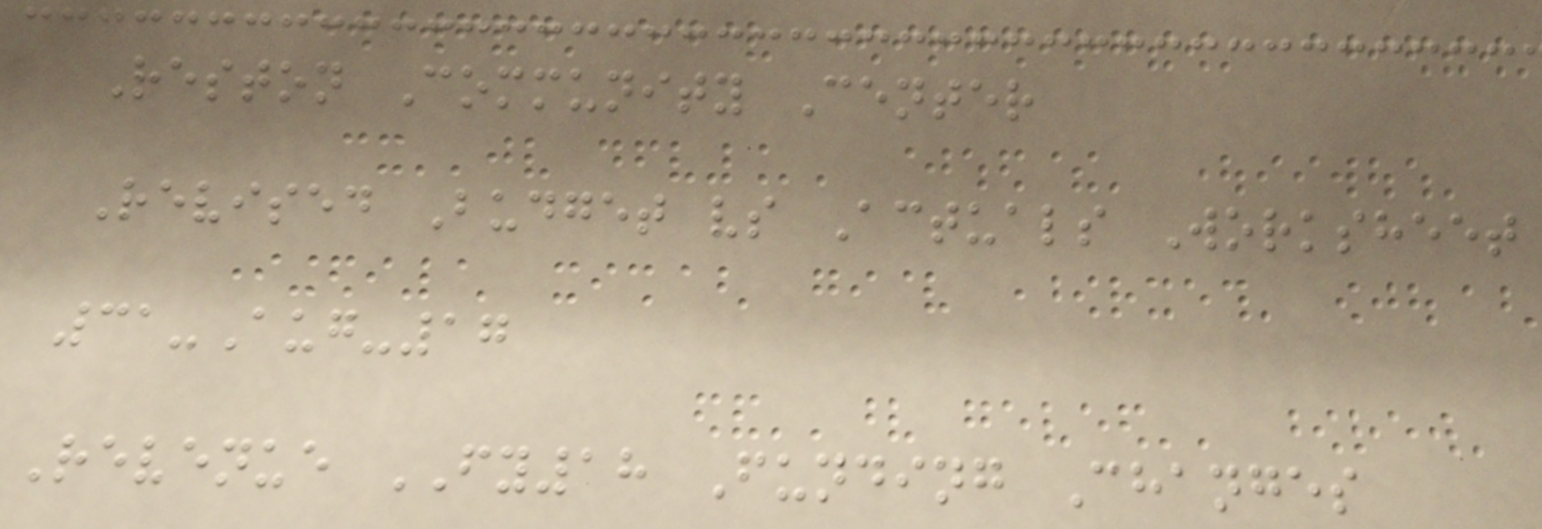Reston Community Center
Revised Budget vs Actuals Worksheet
31-Aug-17
Revenue FY18 Funding Changes
